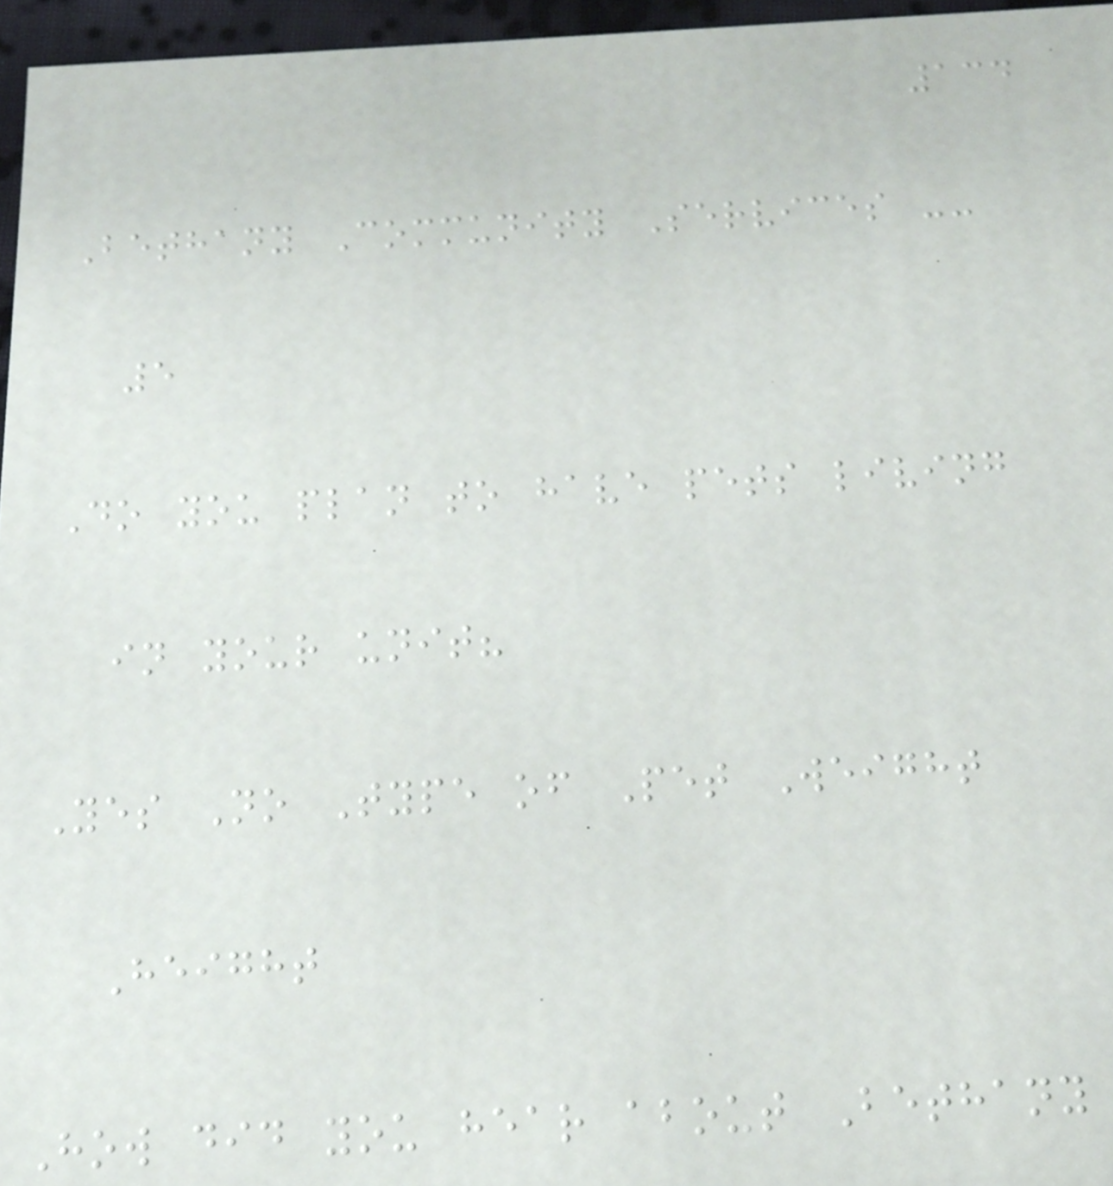134
Bethany Community Services --
5
Do you plan to have pets living
in your unit?
Yes No Type of Pet Weight
Height
How did you hear about Bethany
